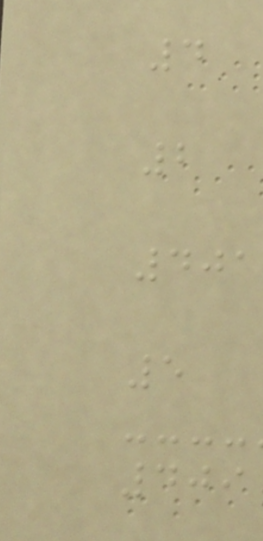4
2
401
5
409
